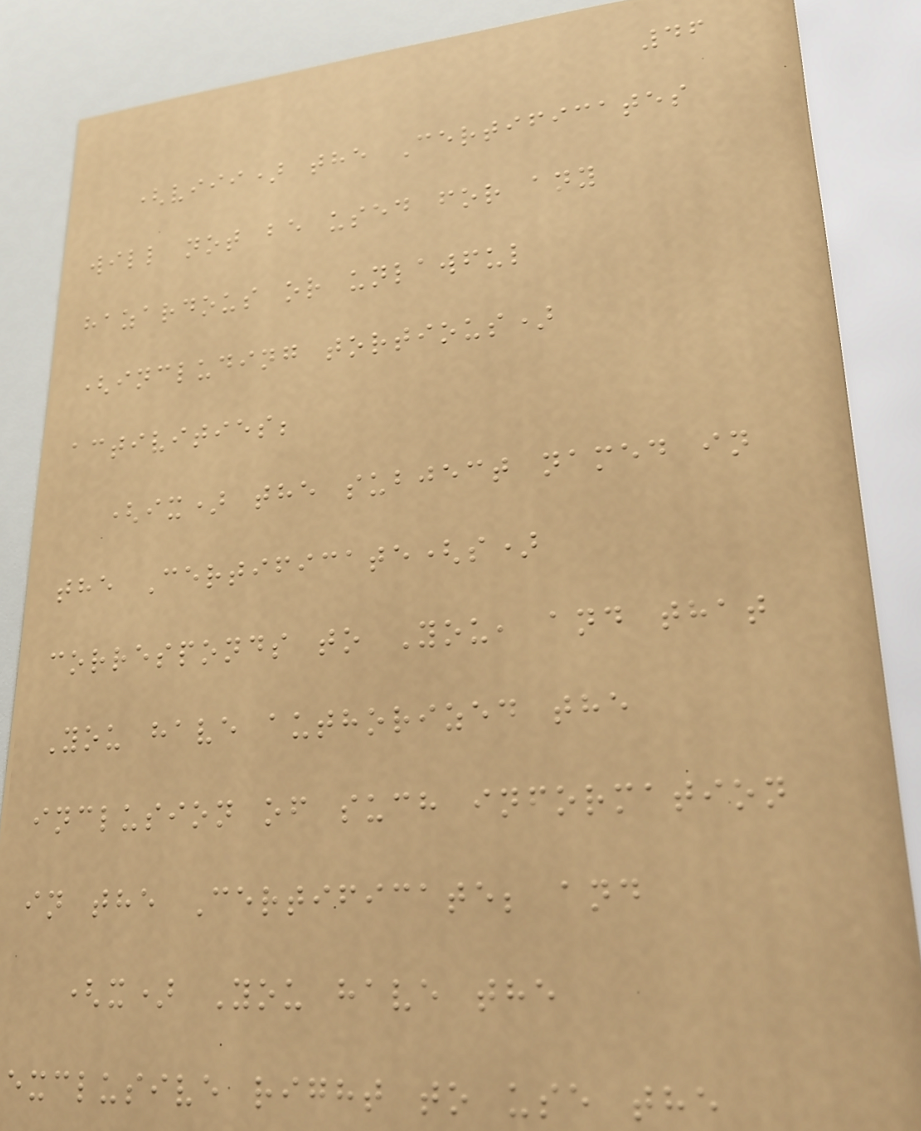46
(viii) the Certificates
will not be used for any
hazardous or unlawful
(including tortious)
activities;
(ix) the subject named in
the Certificate(s)
corresponds to You, and that
You have authorized the
inclusion of such information
in the Certificate; and
(x) You have the
exclusive right to use the
